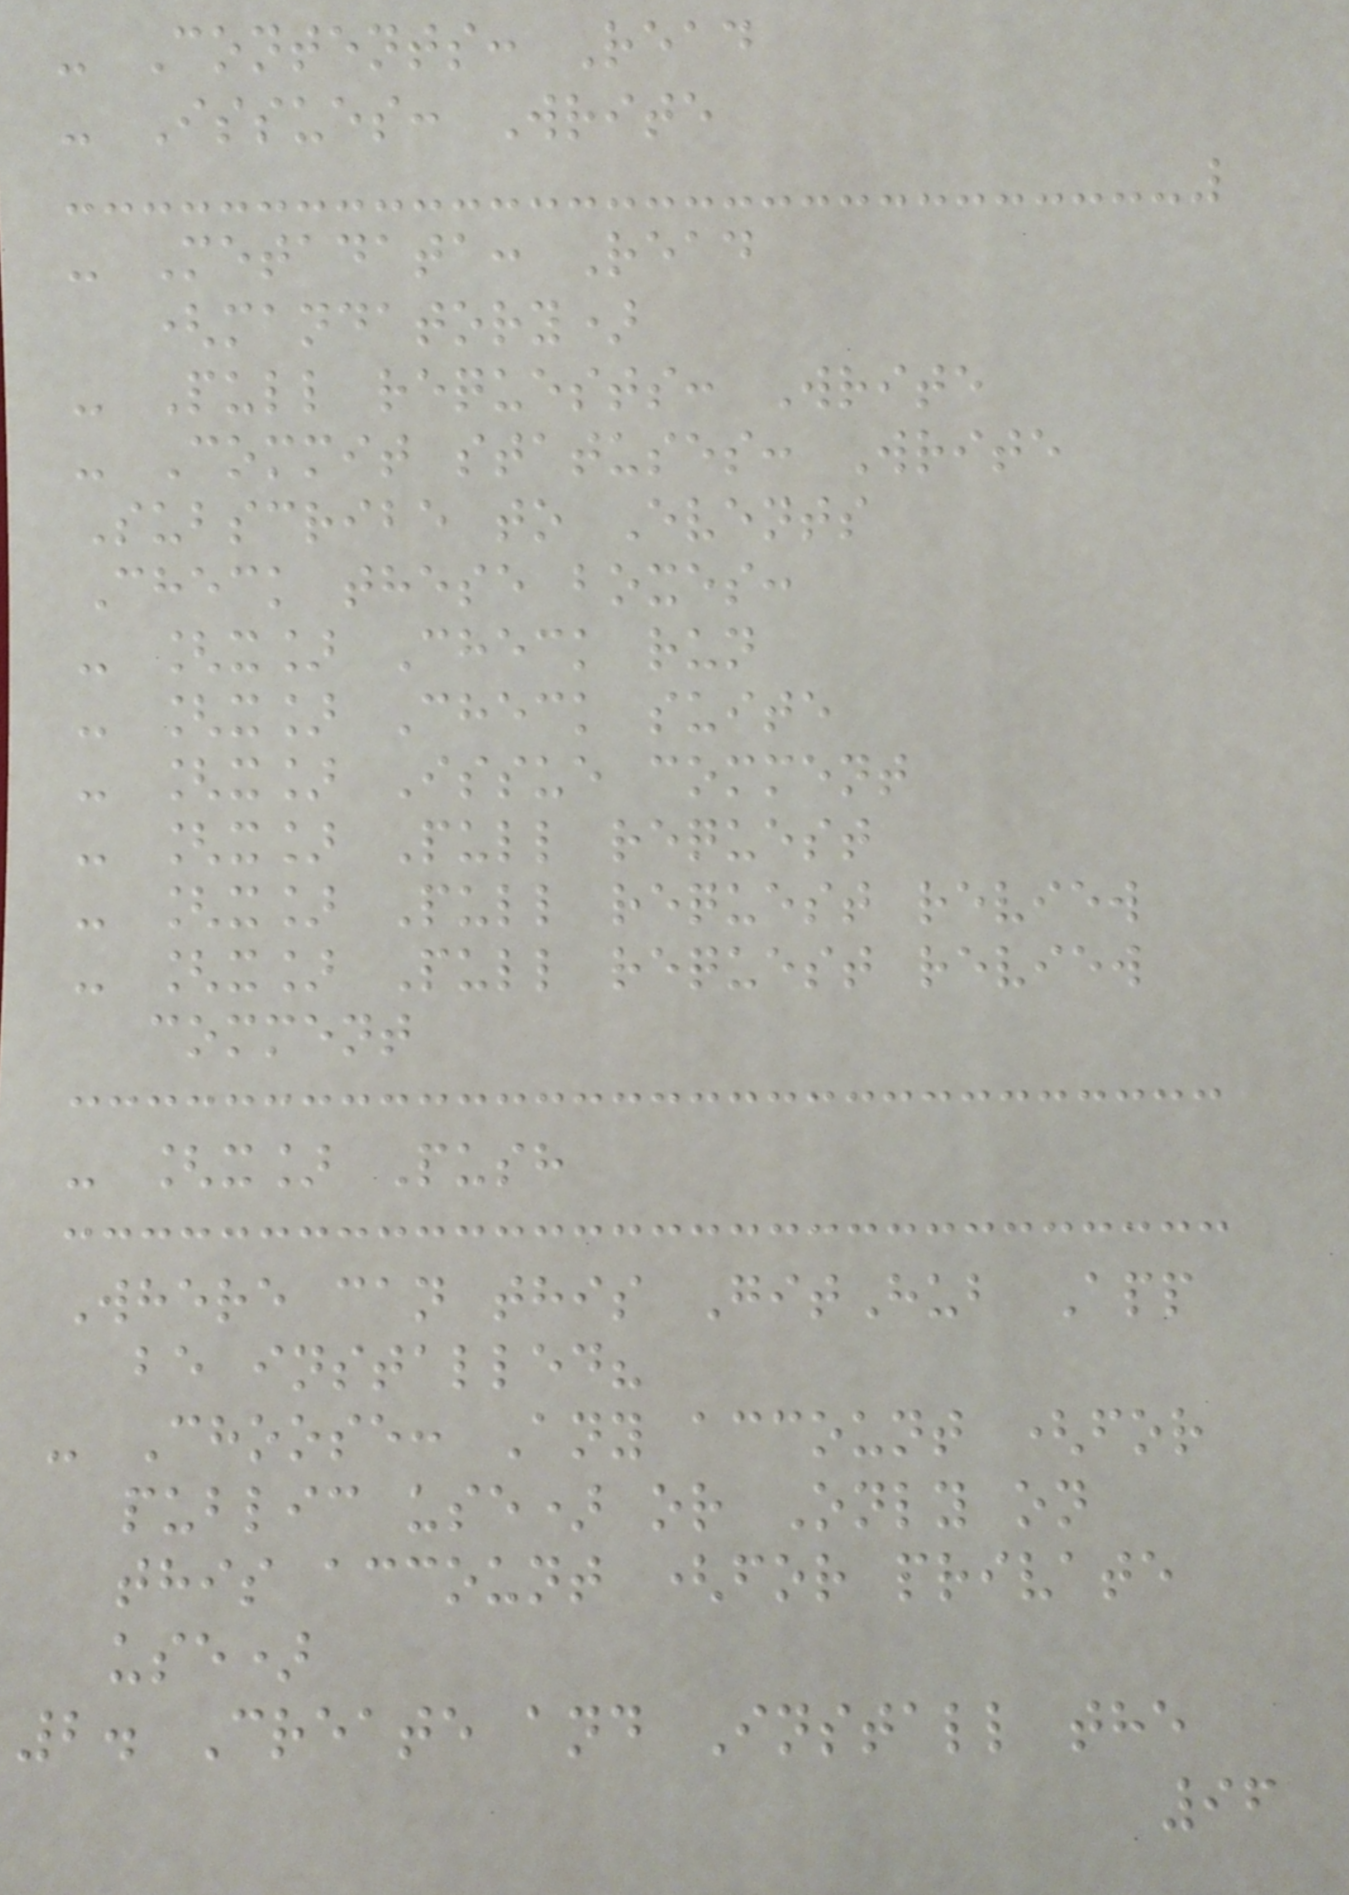- Contents: Read
- Issues: Write
- Metadata: Read
(mandatory)
- Pull requests: Write
- Commit statuses: Write
Subscribe to Events
Check these boxes:
- [x] Check run
- [x] Check suite
- [x] Issue comment
- [x] Pull request
- [x] Pull request review
- [x] Pull request review
comment
- [x] Push
Where can this GitHub App
be installed?
- Choose: Any account (for
public use) or Only on
this account (for private
use)
2. Create and Install the
96
